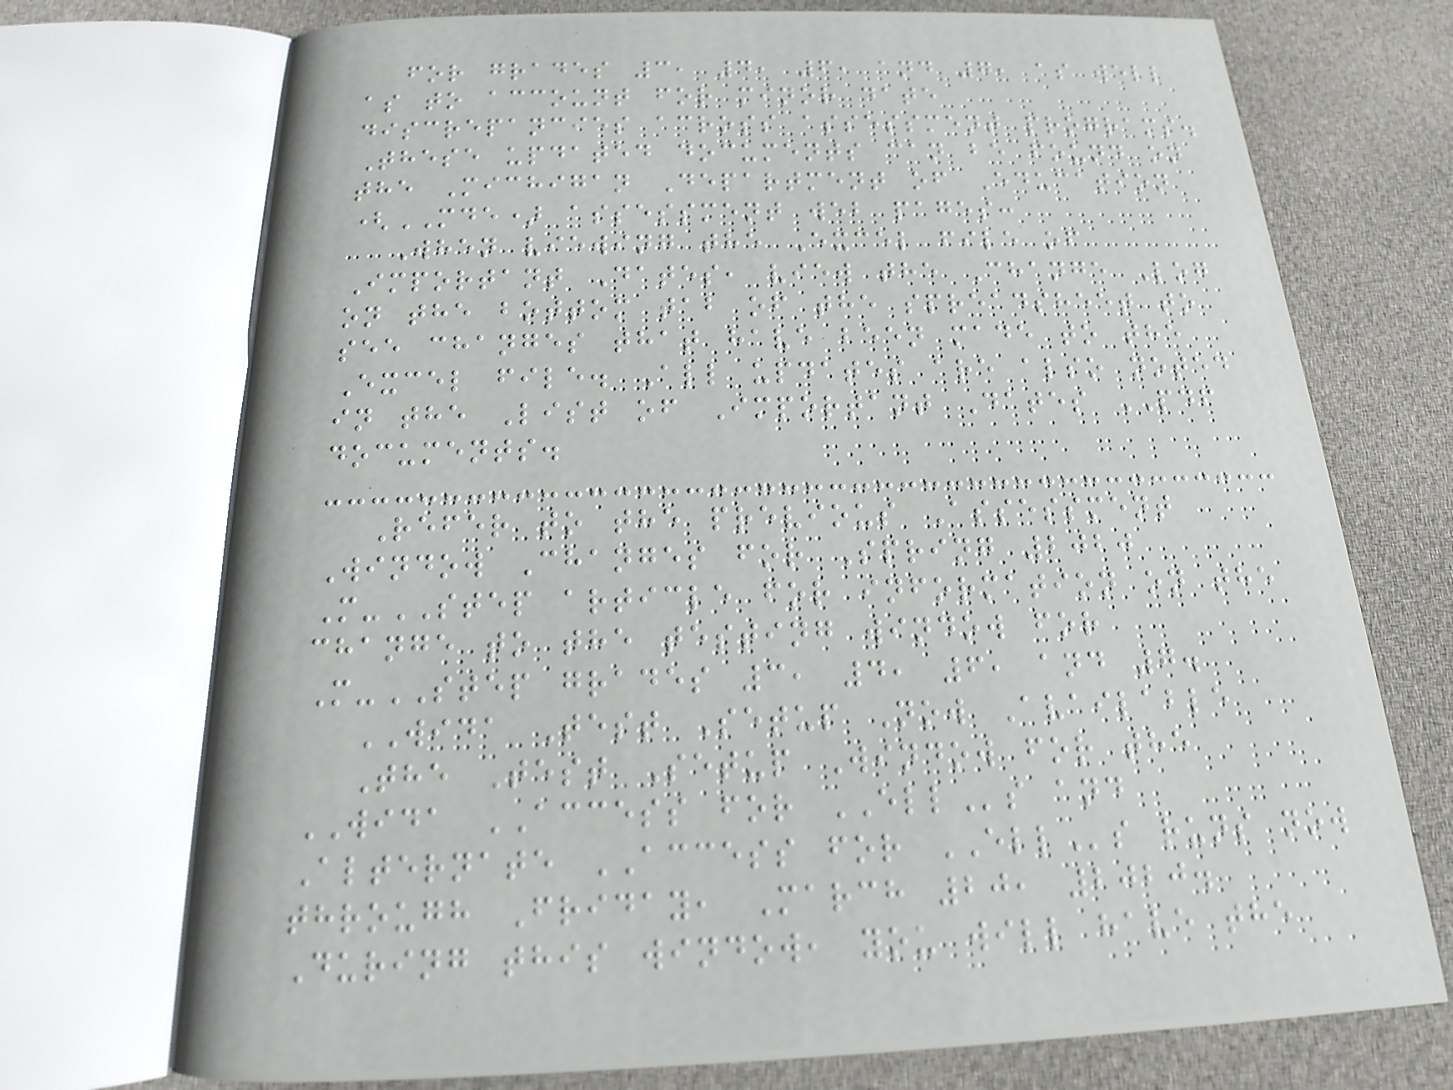for grades 3, 4, 6, and 7, as well
as to account for minor date
discrepancies across assessment programs.
These updated documents can be found on
the Michigan Department of Education
(MDE) assessment web pages:
When viewing the Excel file of
Important Dates, view the Change Log
on the bottom tab of the spreadsheet to
see changes that have been made to the
Excel file. All updates are also noted
in the List of Important Dates PDF
documents.
Refer to the previous Assessment
Window Changes for Spring 2020
M-STEP article for information on the
change to the testing window for
M-STEP grades 3, 4, 6, and 7.
WIDA Test Setup Now Available
The Test Setup Window for the
WIDA ACCESS for ELLs and
Alternate ACCESS for ELLs runs now
through Friday, March 20, 2020.
During this window, you will have the
